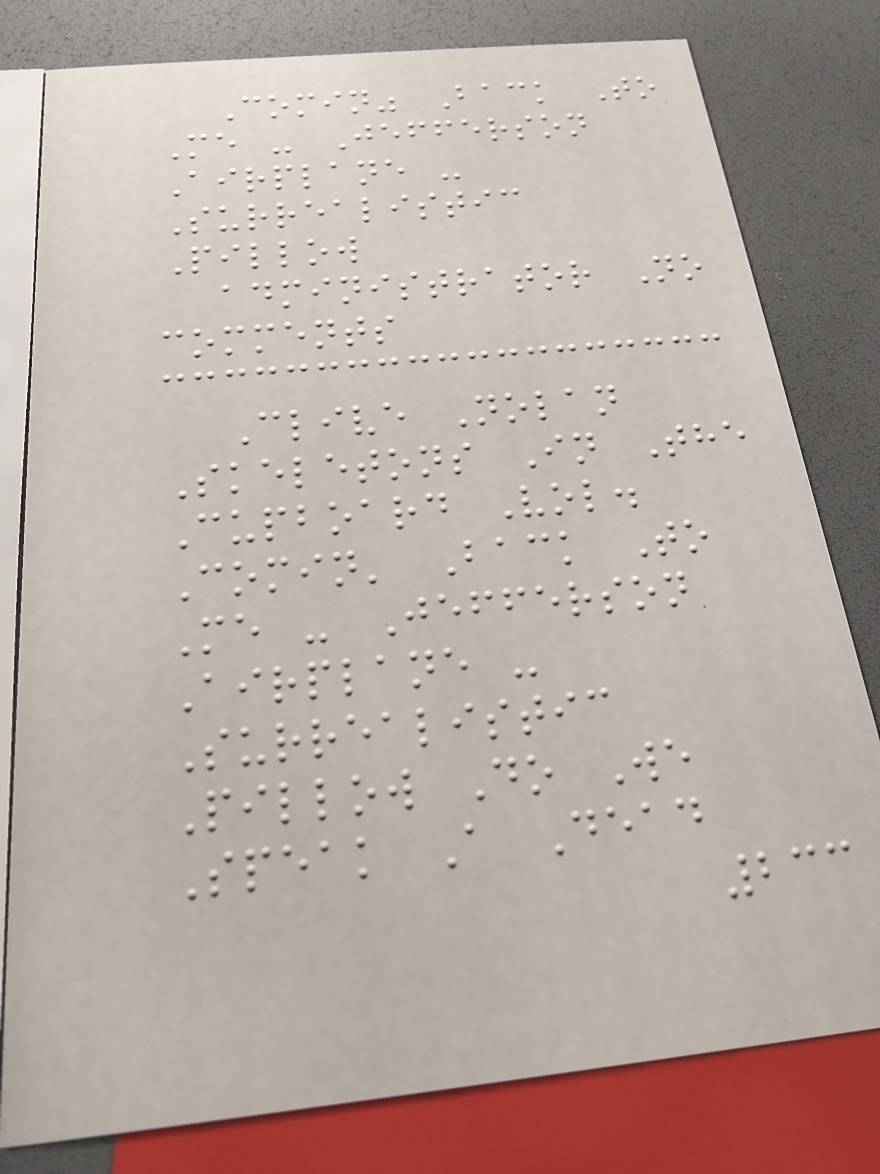Comin" Back To
Me - Jefferson
Airplane -
Surrealistic
Pillow
administrator No
comments
Clive Nolan
Skeletons In The
Cupboard Vol.
Comin' Back To
Me - Jefferson
Airplane -
Surrealistic
Pillow Do We
Speak A Dead
233
